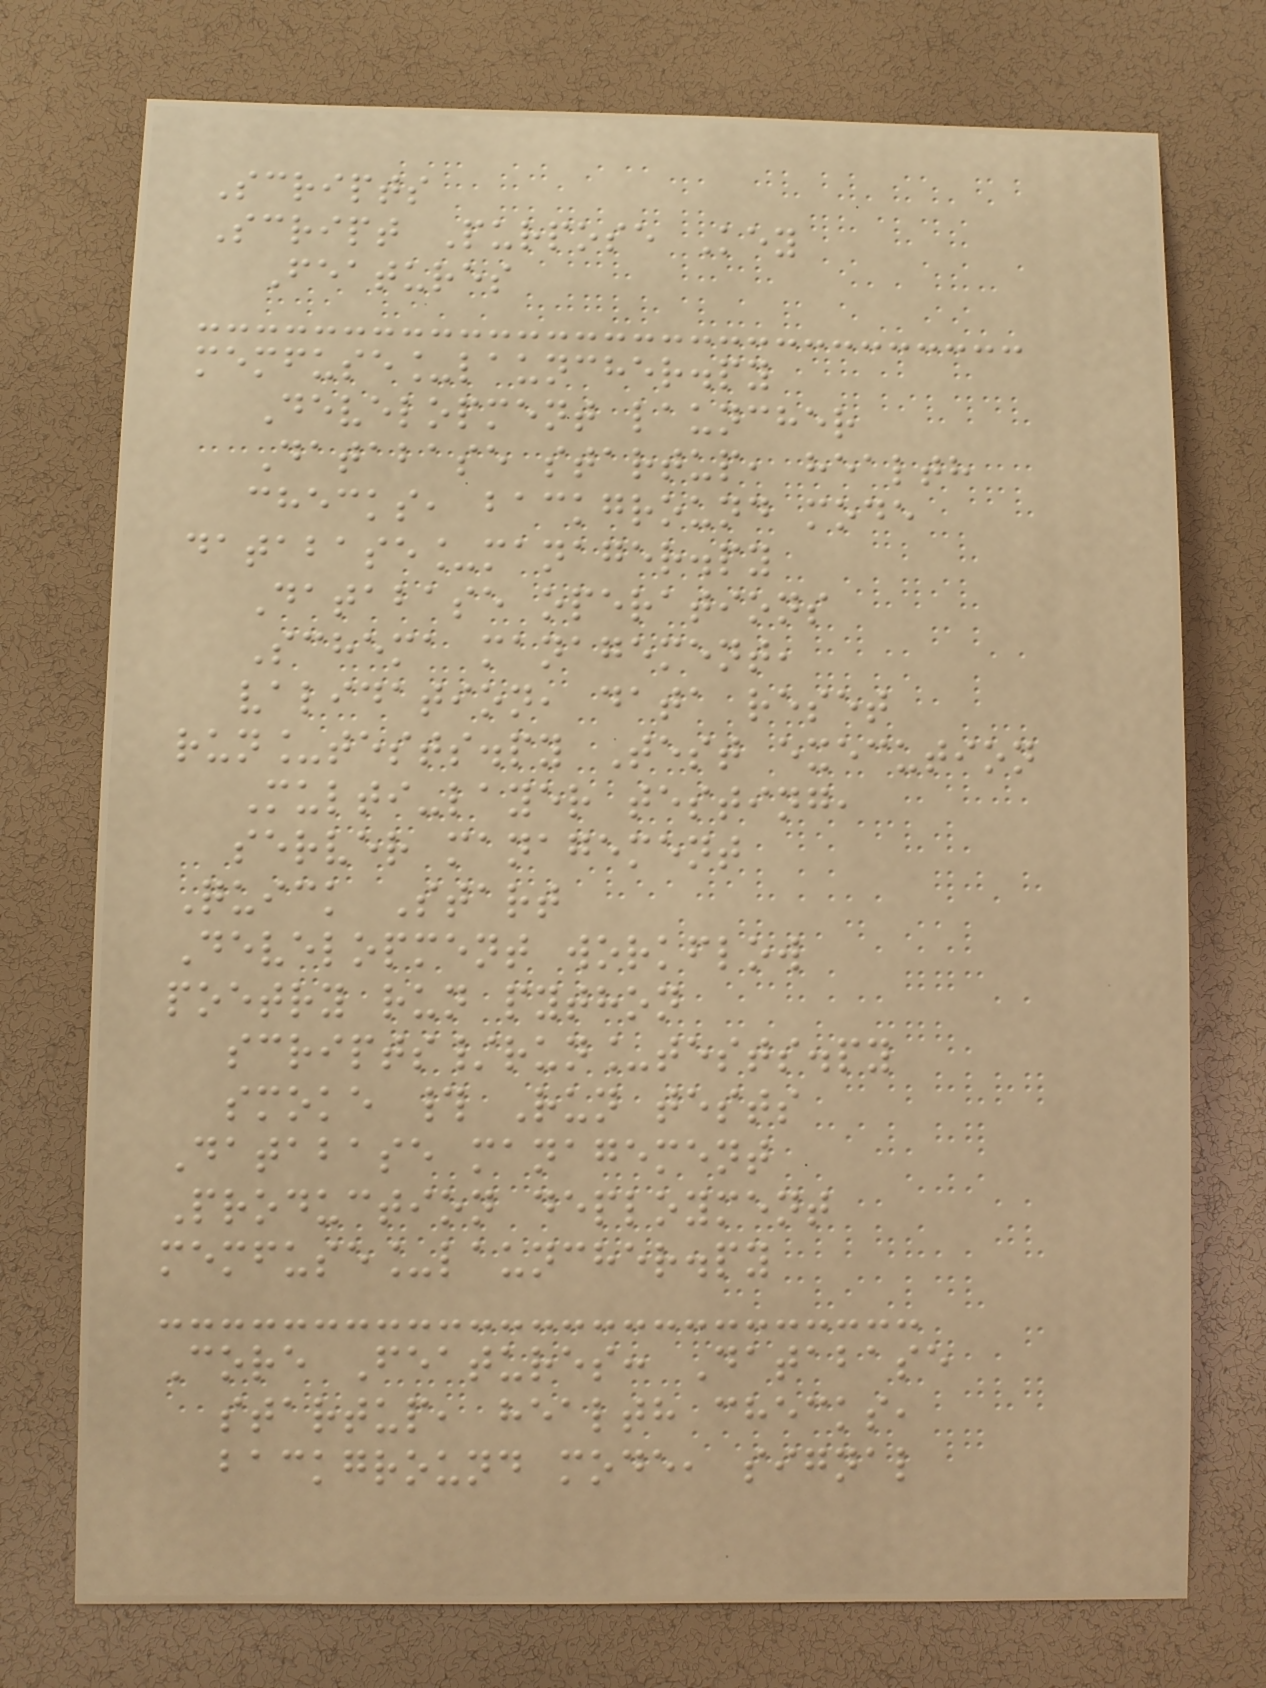Scripts
Script Purpose Key
Features
memfuse_launcher.py
Development launcher
Database startup, health
checks, background mode
database_manager.py
Database operations
Schema management,
validation, data reset
run_tests.py Test execution
Multi-layer testing,
server management
Quick Start
Development workflow
poetry run python
scripts/run_tests.py
smoke # Run tests
Database management
Production deployment
memfuse_launcher.py
Core Features: Database
startup, health checks,
background mode, signal
